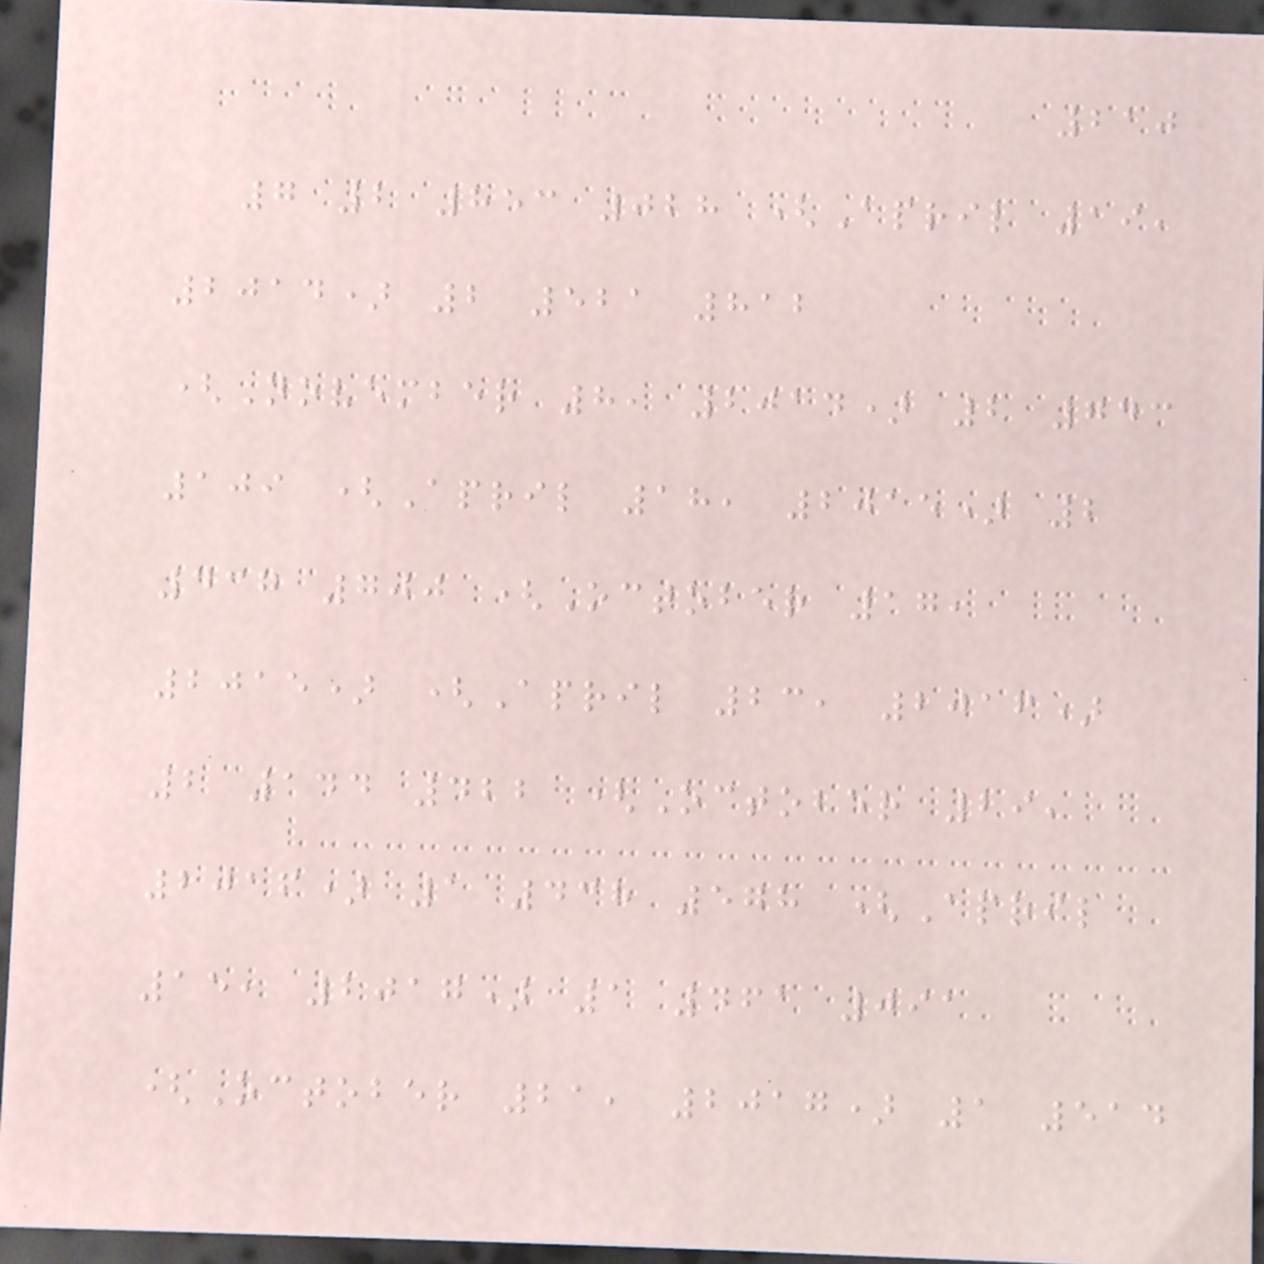210
7 2 853 028 (April 19,
2014) 2 521 812
(November 8, 2014) 2 743
109 (April 18, 2015) 2
437 700 (October 17,
2015) (April 23, 2016)
2 144 422 (October 29,
2016) 1 438 578 (April
15, 2017) 1 461 091
(October 21, 2017) 1 514
